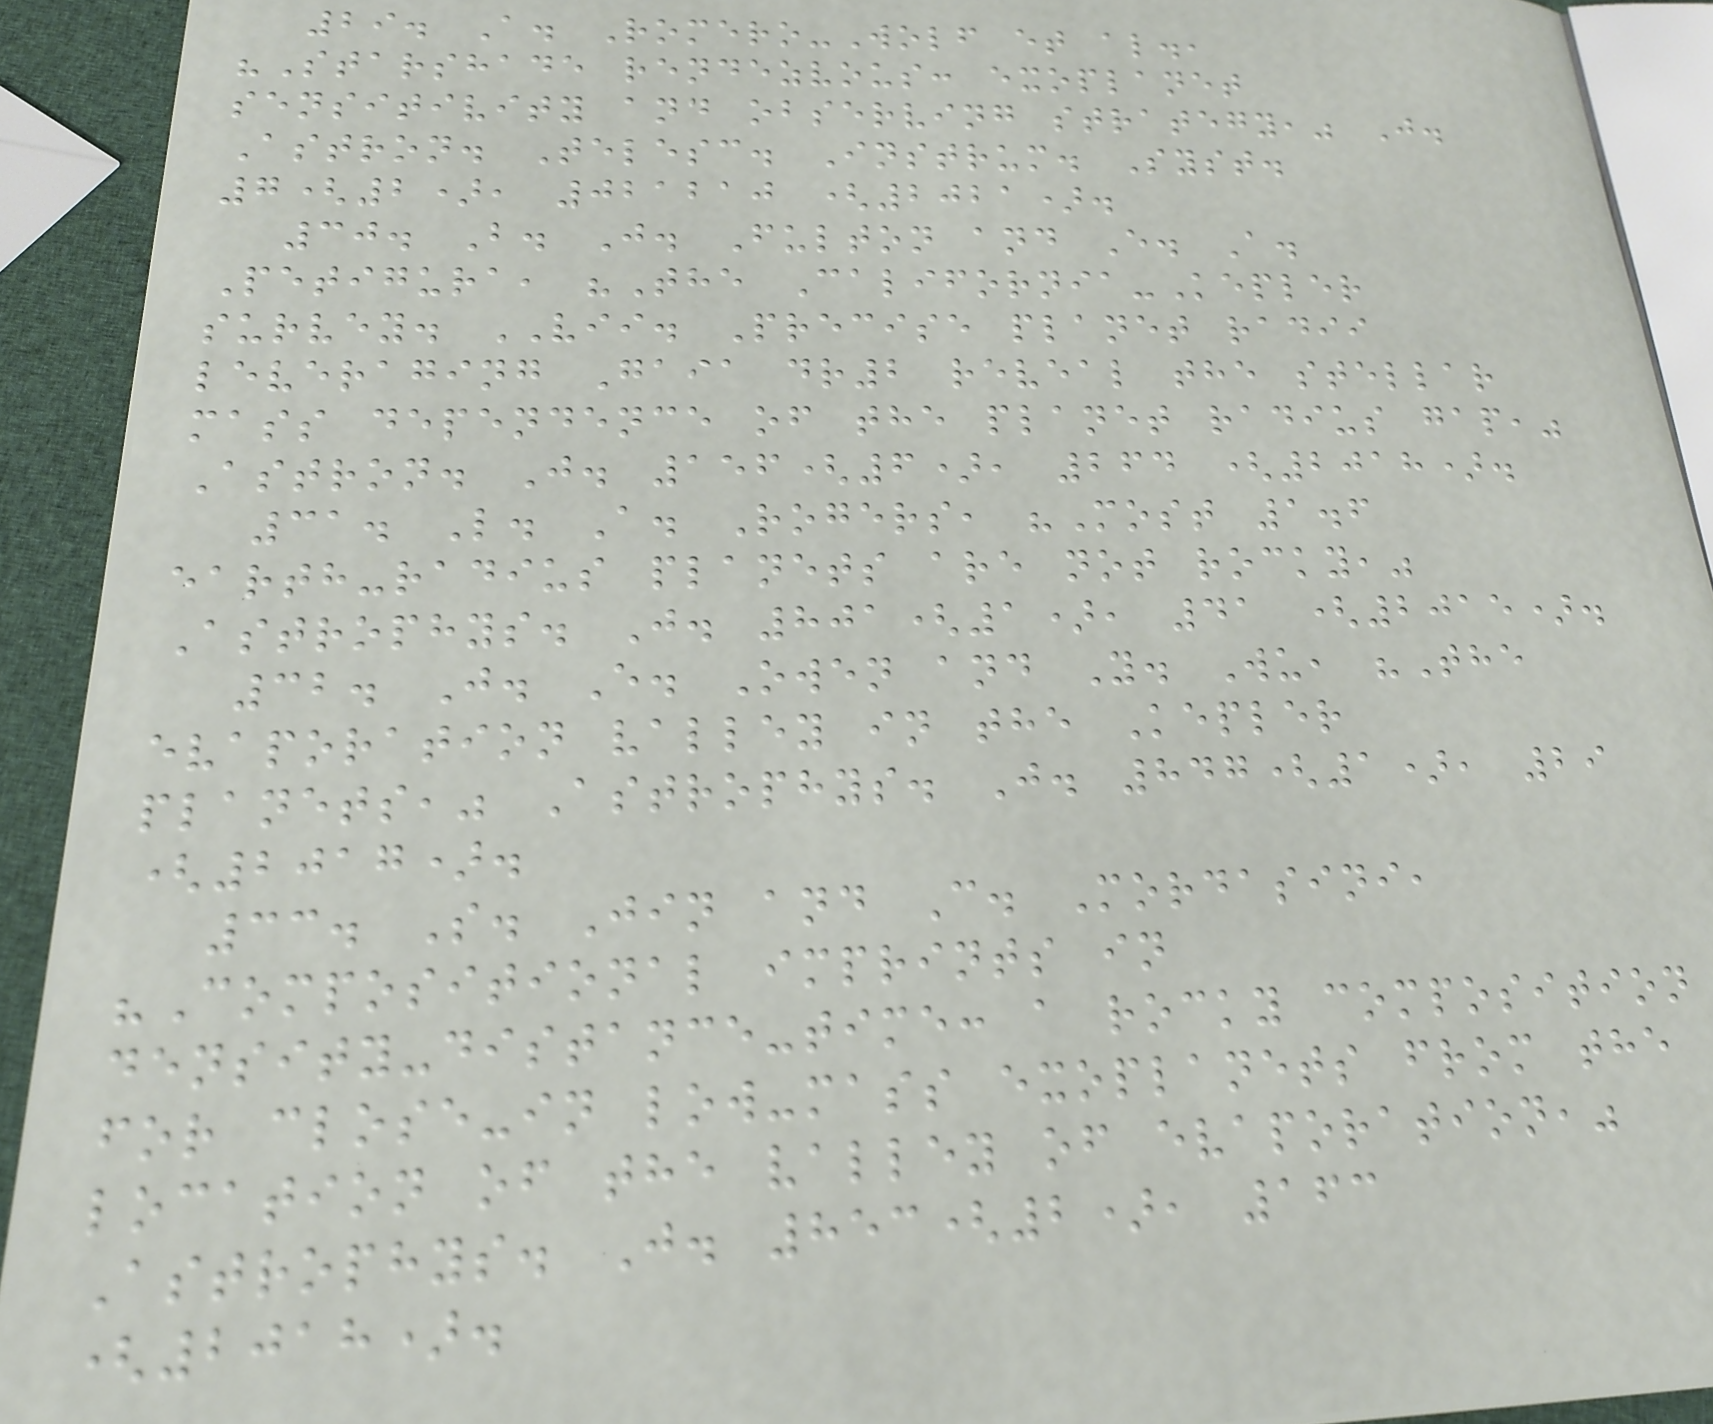29. A. Romero-Wolf et al.,
"Starshade rendezvous: exoplanet
sensitivity and observing strategy," J.
Astron. Telesc. Instrum. Syst.
7(2), 021210 (2021).
30. B. J. Fulton and E. A.
Petigura, "The California-Kepler
survey. VII. Precise planet radii
leveraging Gaia dr2 reveal the stellar
mass dependence of the planet radius gap,"
Astron. J. 156(6), 264 (2018).
31. L. A. Rogers, "Most 1.6
earth-radius planets are not rocky,"
Astrophys. J. 801(1), 41 (2015).
32. J. E. Owen and Y. Wu, "The
evaporation valley in the Kepler
planets," Astrophys. J. 847(1), 29
(2017).
33. S. Jin and C. Mordasini,
"Compositional imprints in
density-distance-time: a rocky composition
for close-in low-mass exoplanets from the
location of the valley of evaporation,"
Astrophys. J. 853(2), 163
(2018).
